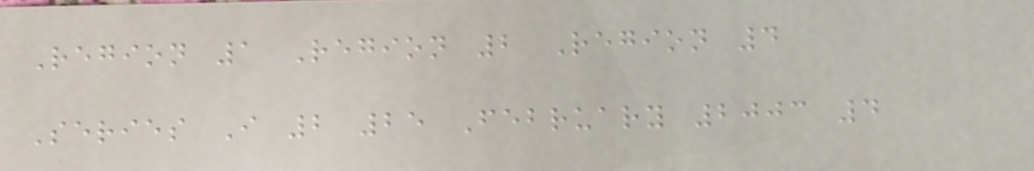Region 1 Region 2 Region 4
Series I 2 25 February 2003 4
